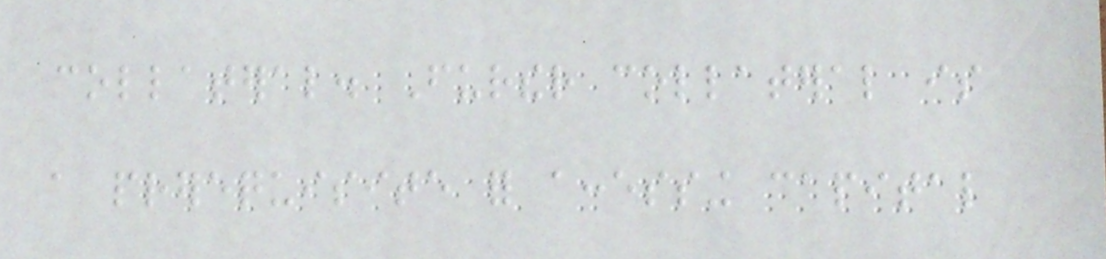collateral. Further collateral is
a prerequisite for accessing capital
